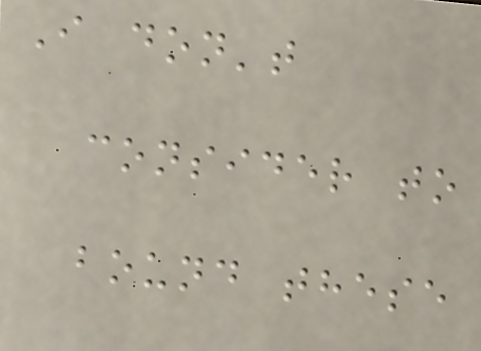I don't
consider to
bound these
